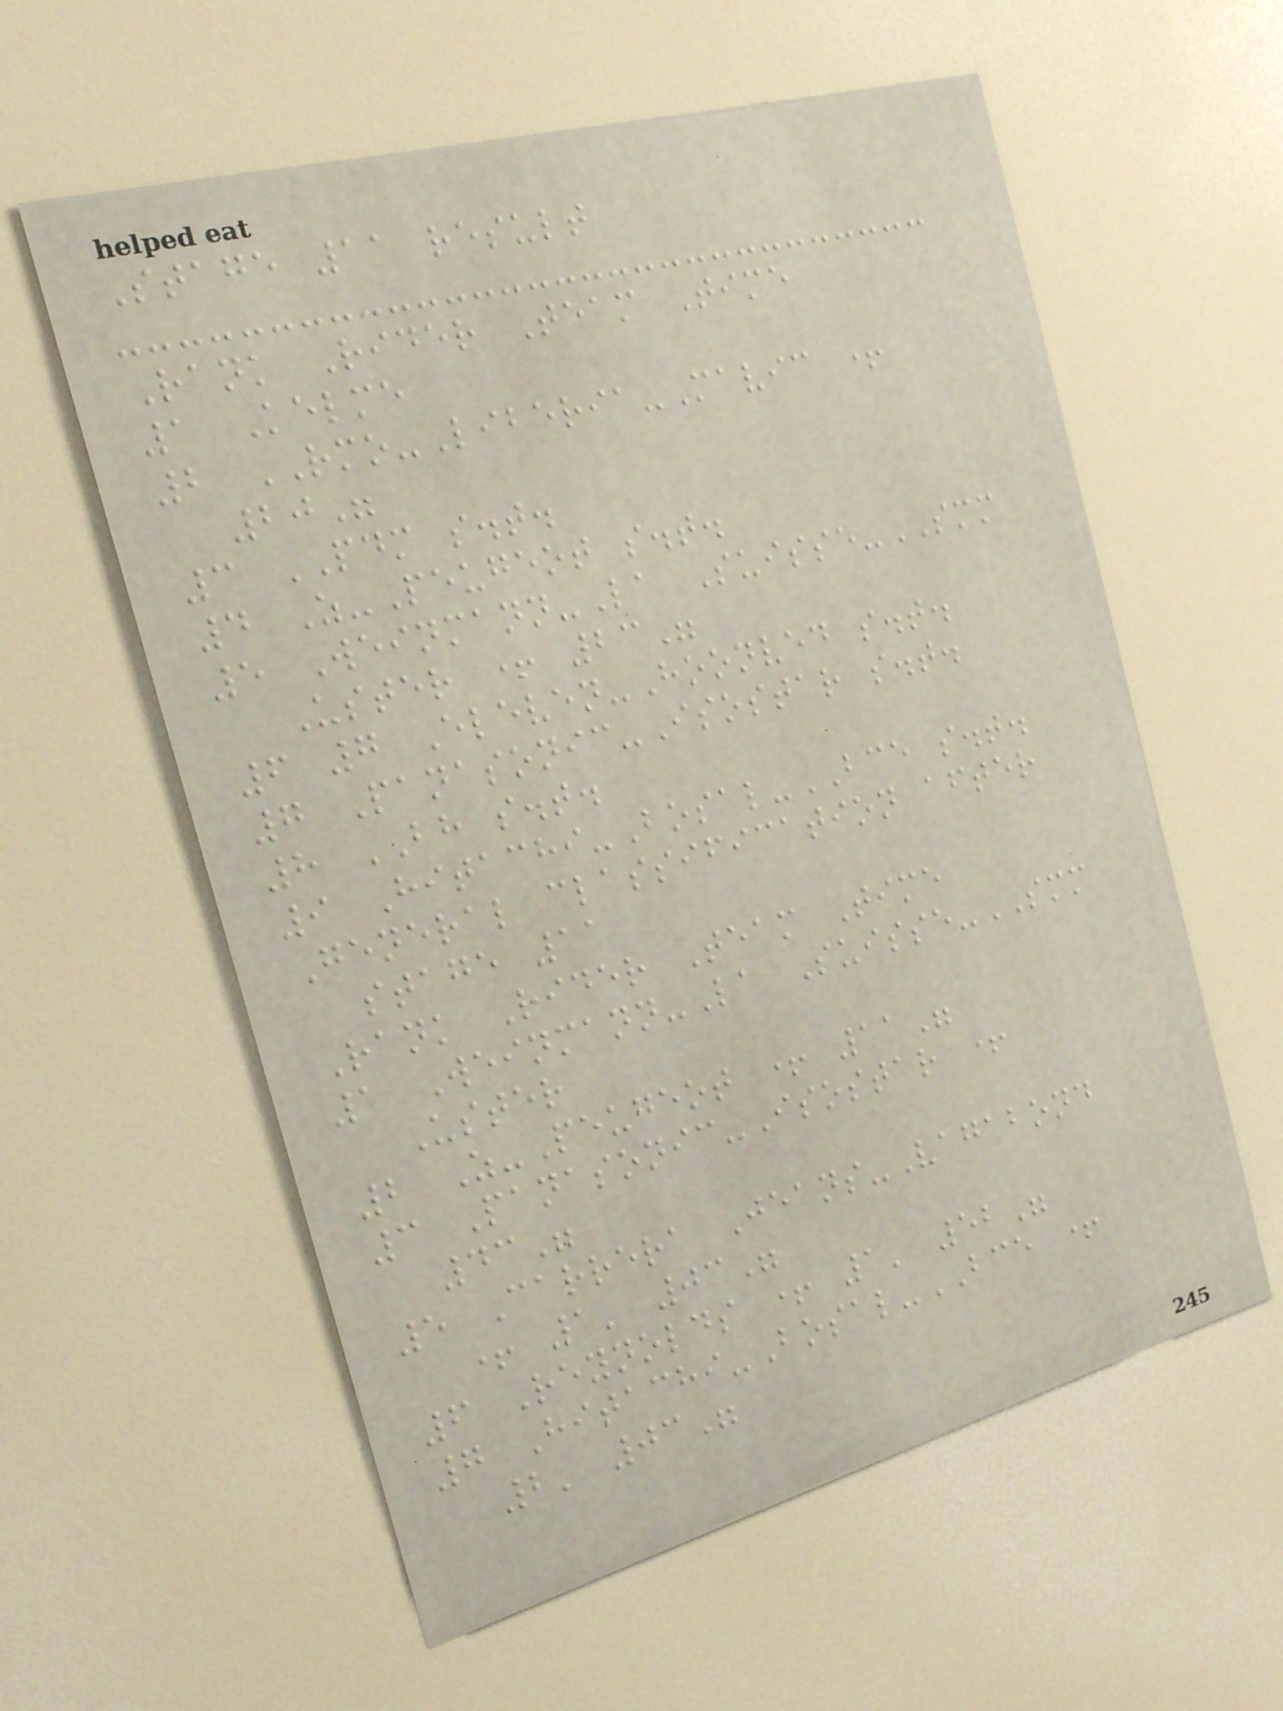Stage 11 result
Rank Rider Team Time
1 Kelme
2 RMO-Liberia-Mavic +
20"
3 PDM s.t.
4 Z-Peugeot s.t.
5 Weinmann-La Suisse-SMM
Uster + 23"
6 7 Eleven-Hoonved s.t.
7 Panasonic-Isostar s.t.
8 BH s.t.
9 Hitachi-Bosal-BCE s.t.
General classification after
stage 11
Rank Rider Team Time
1 Weinmann-La Suisse-SMM
Uster
2 Z-Peugeot + 11"
3 Panasonic-Isostar +
43"
5 Carrera Jeans-Vagabond
+ 1' 03"
6 Reynolds + 1' 52"
7 Hitachi-Bosal-BCE +
2' 03"
